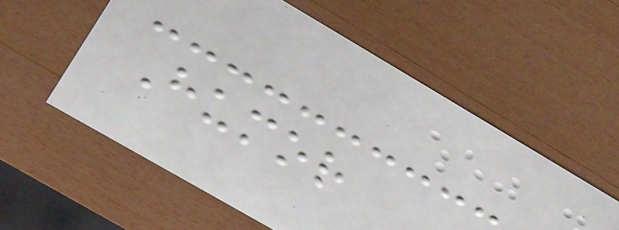Humor
